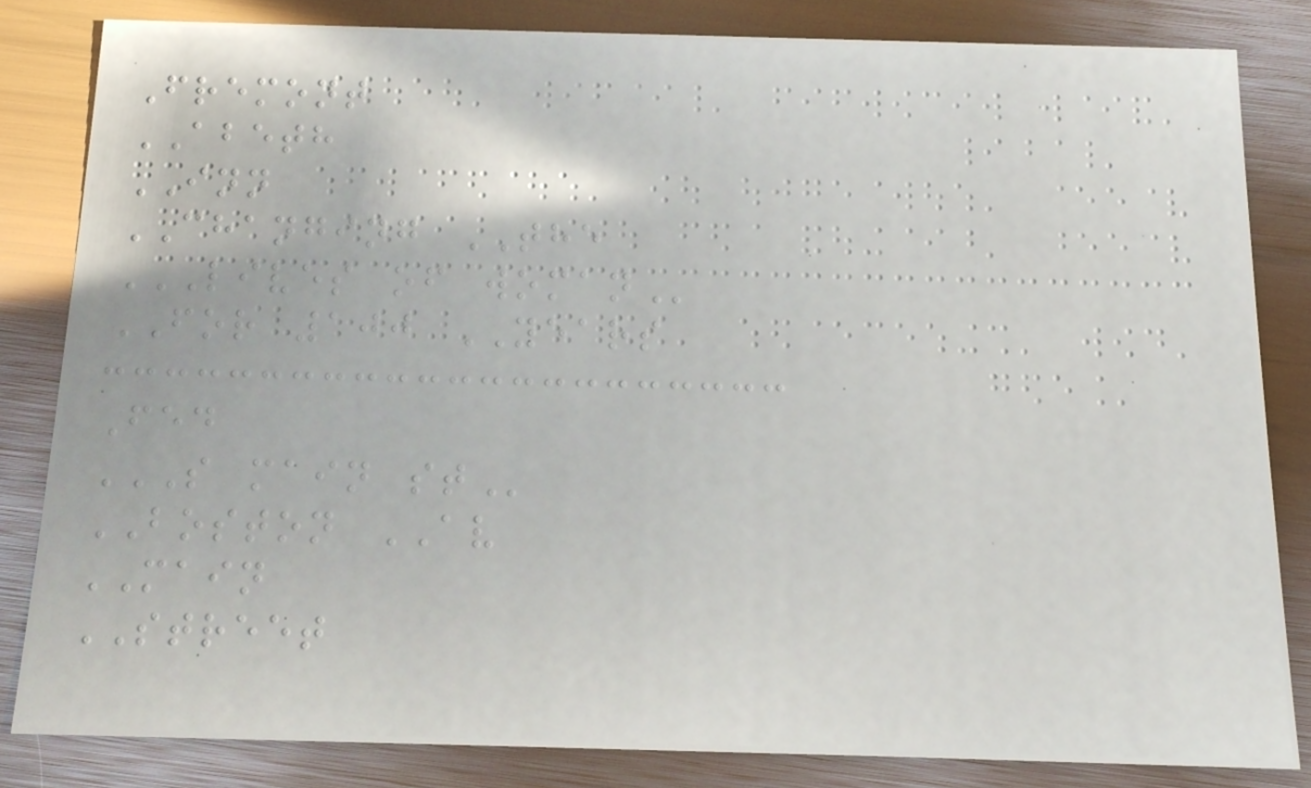Fremont
ABETH
INN
CHANGING THE
LIVES OF WOMAN
FOR 100 YEARS
Fed
S MAIN ST
BOSTON AV
MAIN
STREET
